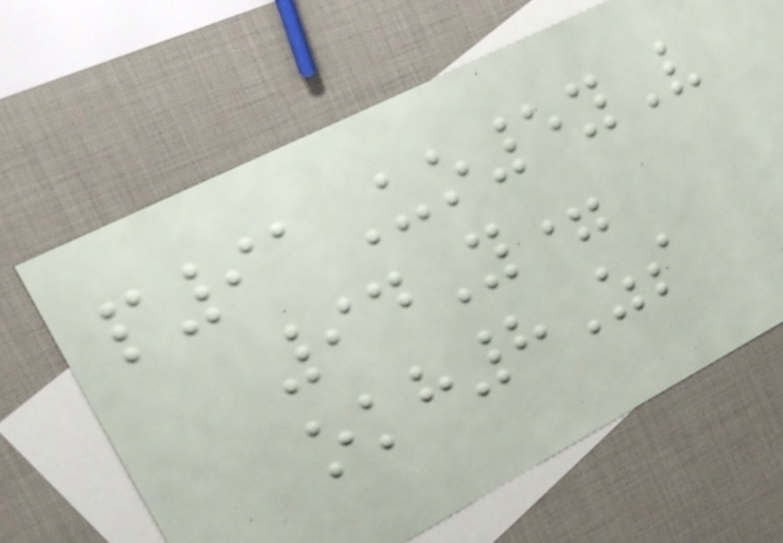p91Uo5yV
94Y=
okh8Zs
